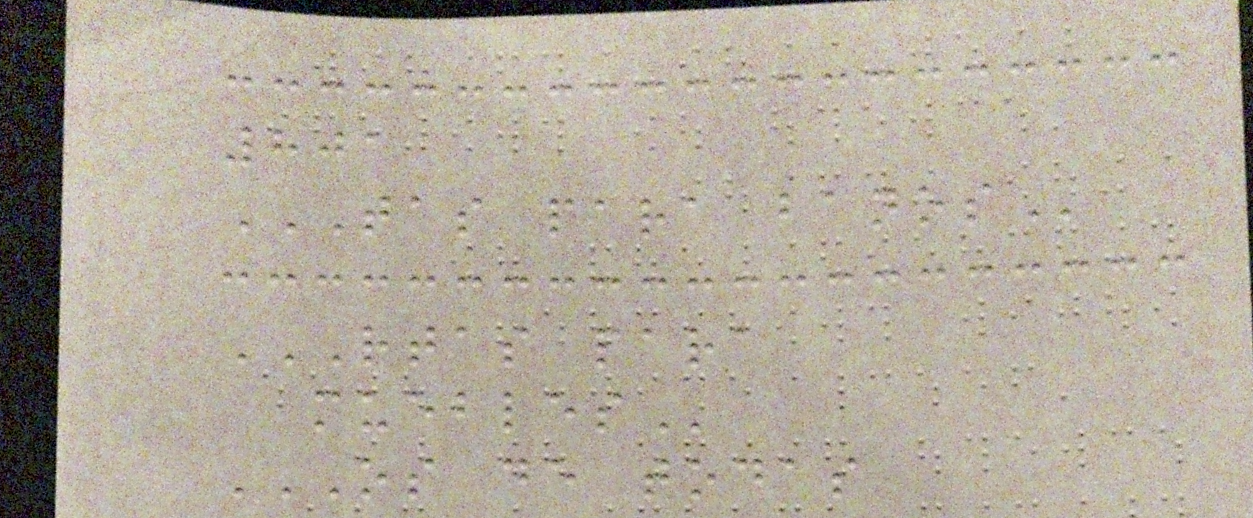801
TAS PARA BANOS
RTAS PARA
MUEBLES
OS DE TODAS
